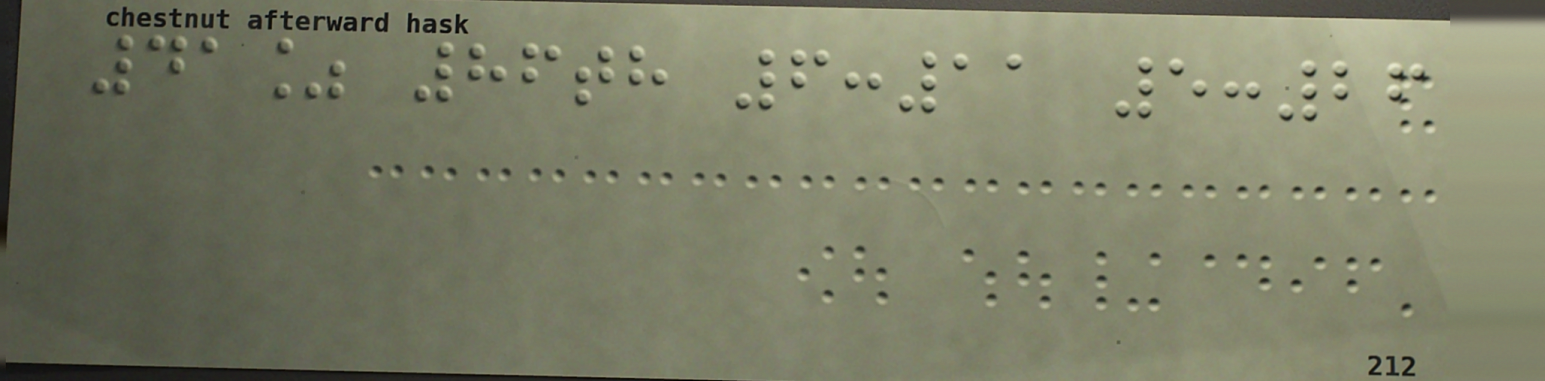41% 86th 6:11 5:26
